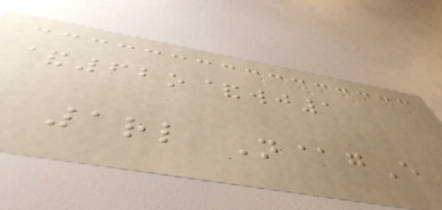&62o&wj1
1rl N@gE
